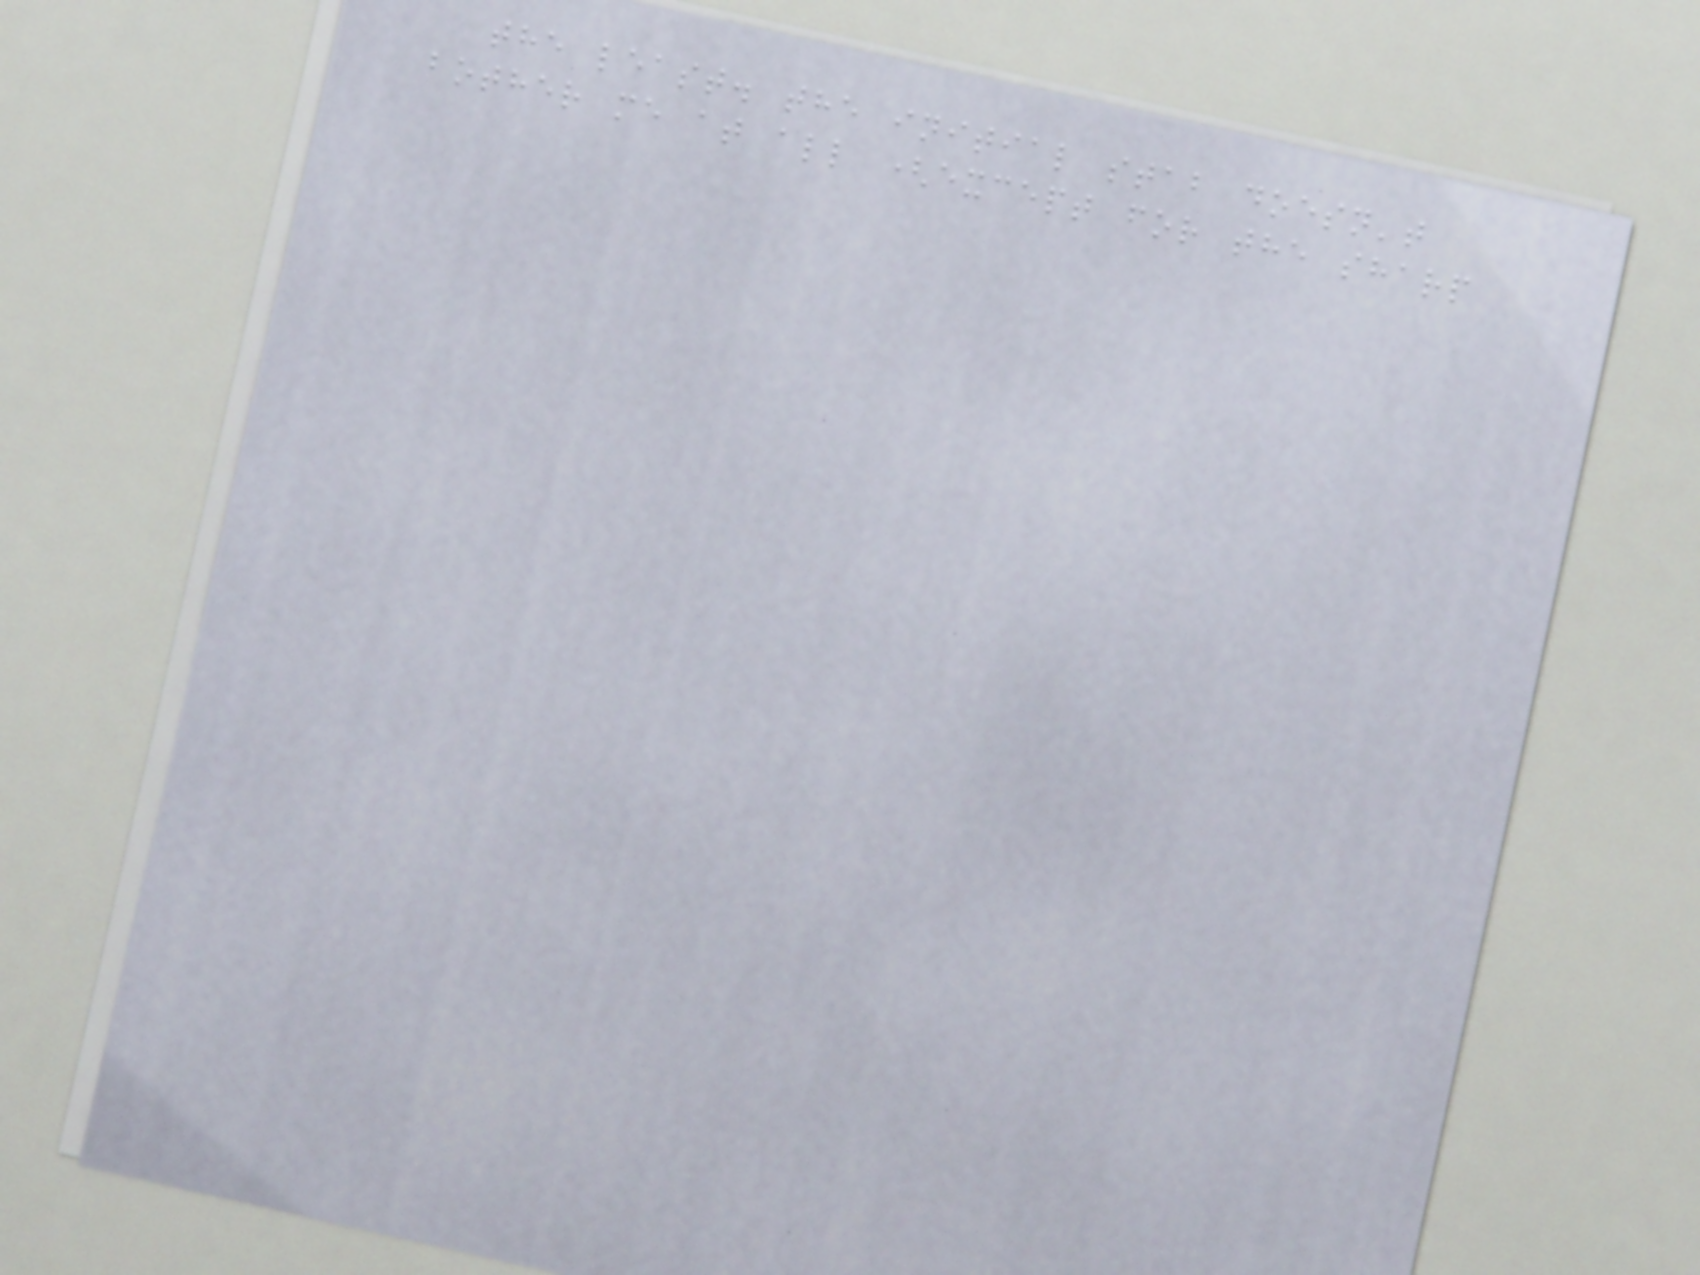the least. the initial stab doesn't
bother me at all (except for the sharp
